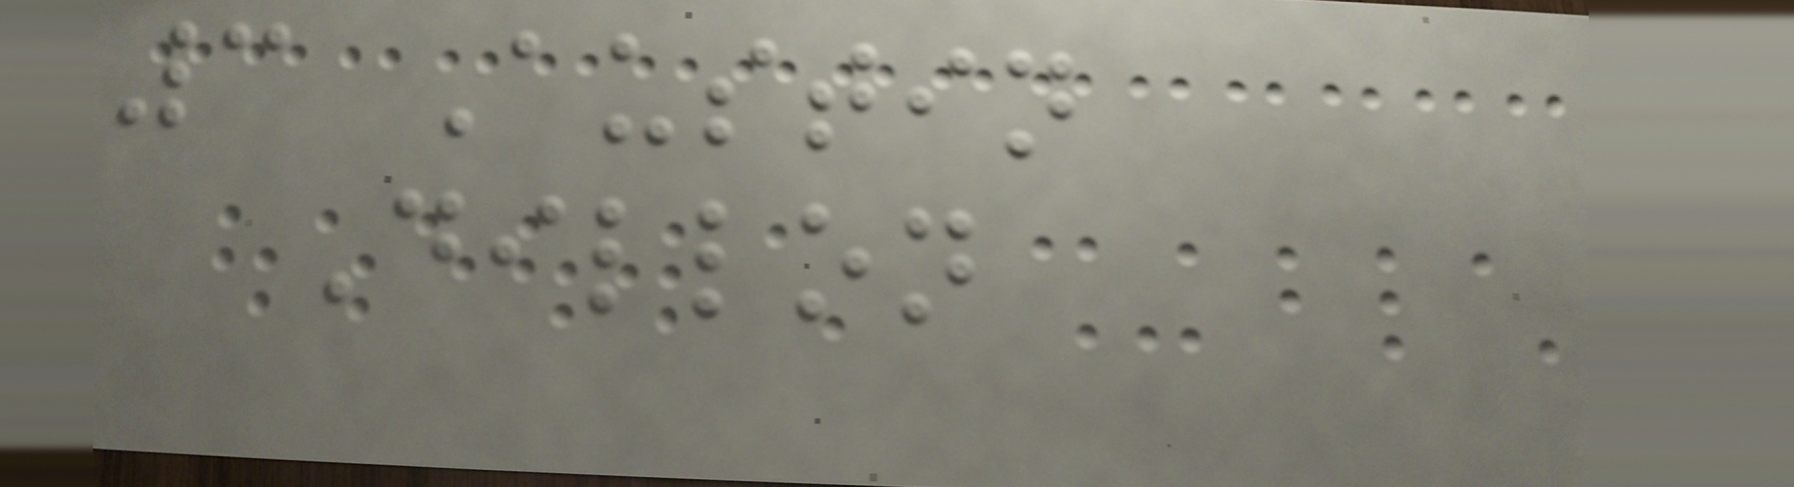3 Austin
Dillon
